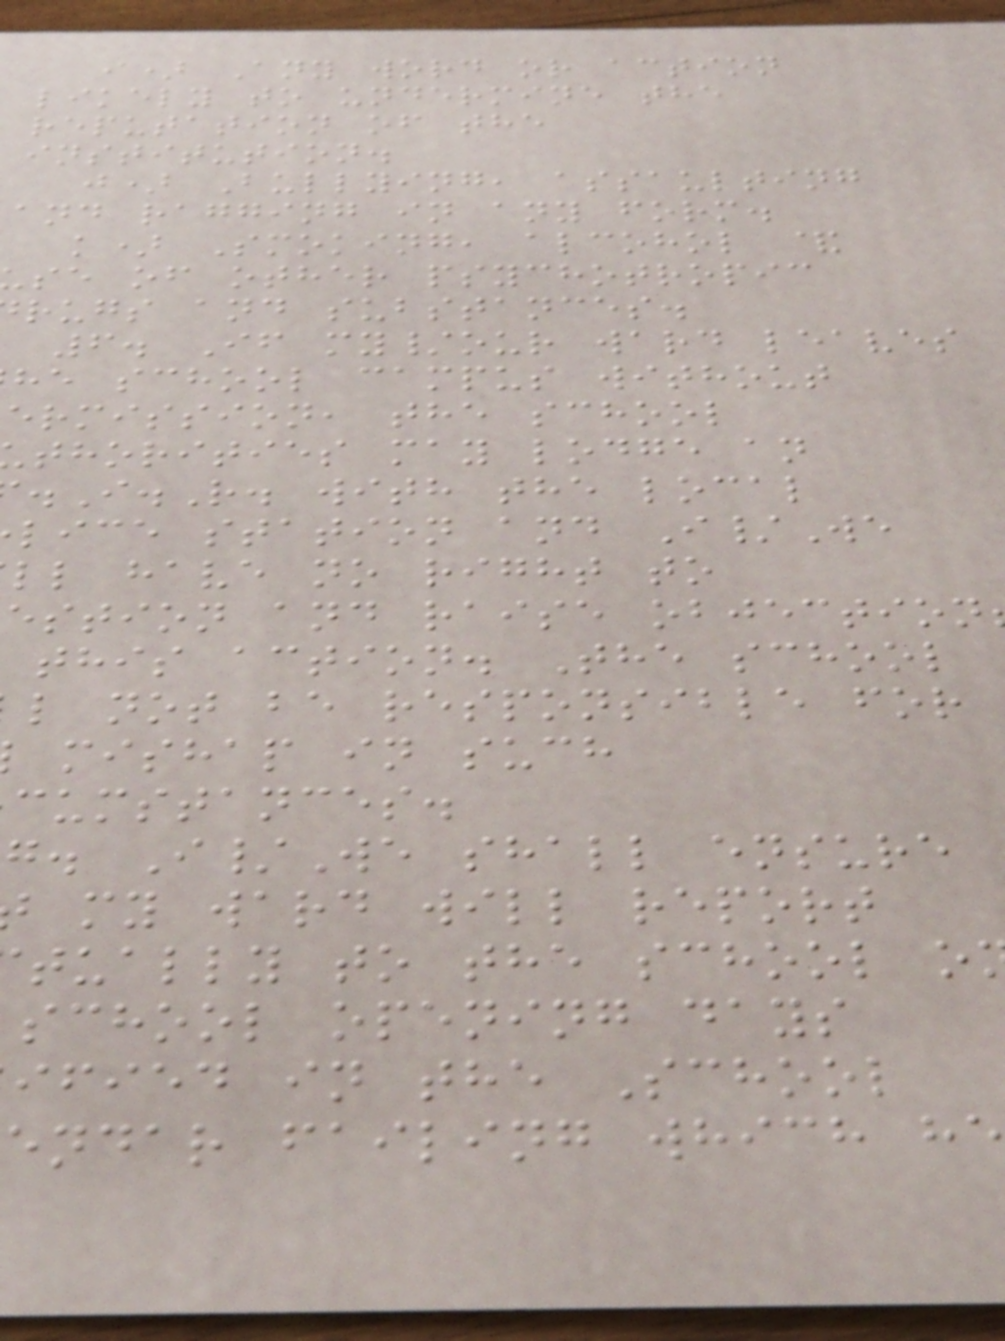i) Any word or action
likely to undermine the
reputation of the
institution.
j) Bullying, assaulting
and ragging in any form.
k) Smoking, alcohol &
se of other psychotropic
rugs and substances.
6. If my/our ward leaves
he school campus without
ermission, the school
thorities may lodge an
.I.R. with the local
lice station and I/We
ll have no right to
estion and raise objection
this action. The school
l not be responsible for
mishap in such
cumstances.
g. I/We shall ensure
my ward will report
tually to the school o
school opening days
ified in the School
endar failing which h
